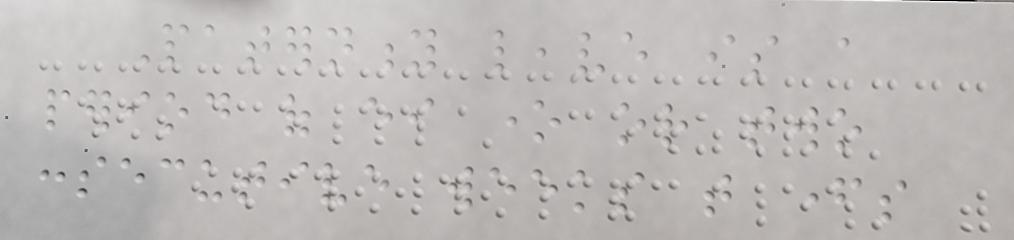Paternity leave is a
period of either one or two
consecutive weeks that fathers
